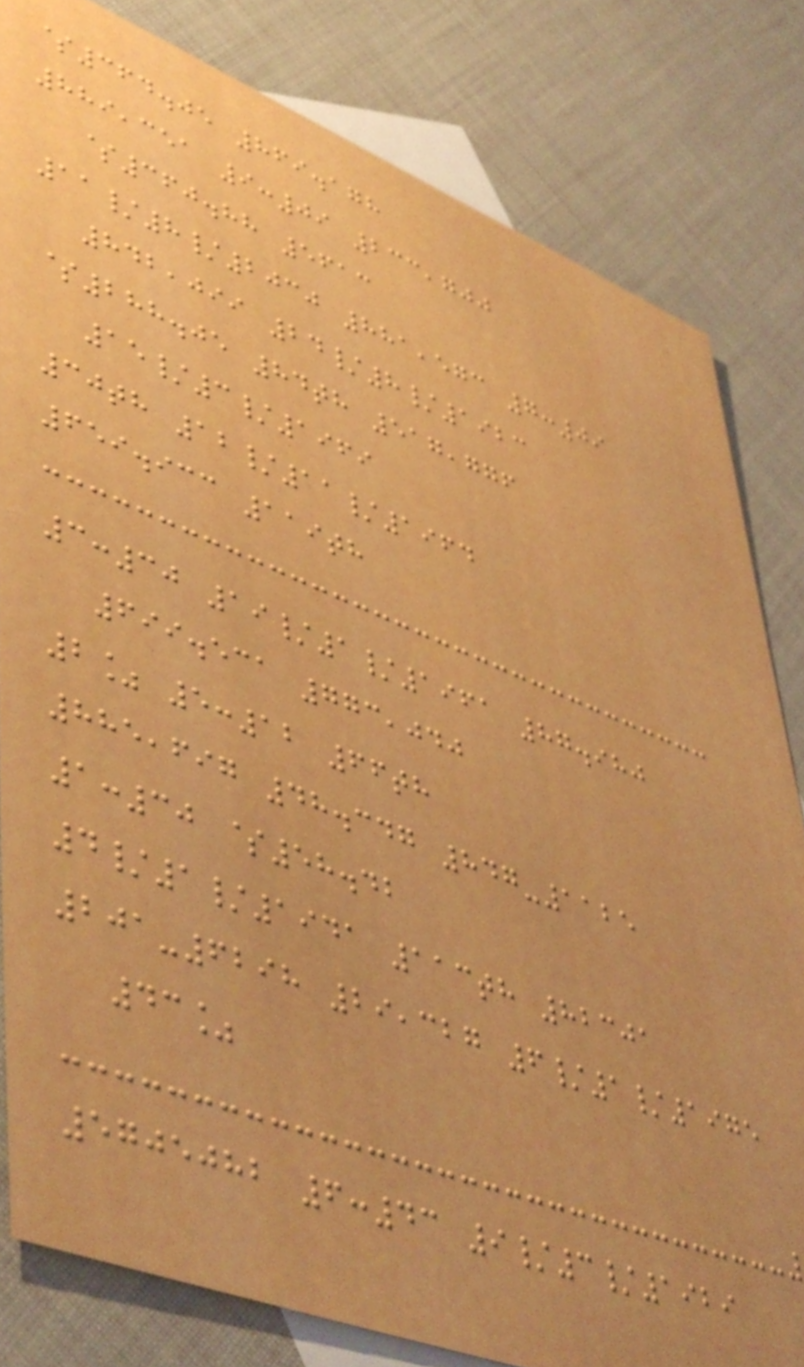$364.05 869.178
889,351 9:09 233,700
$360.88 5613
11/8/2030 881,573 7:09
842,099 24/8/1923
$288.05 84th 517,776
15/3/1969
30th 12/11/1964
659.933 119th
3:30 19/1/1961 87.980
699.531 773,040
2% 5:12 66th
885,697 48.347 847-1125
1:30 $58.42
4/1/1941 113th 82301
201-6298 29,327 6/1/1975
43%
5705082 6:43 9/3/1929
